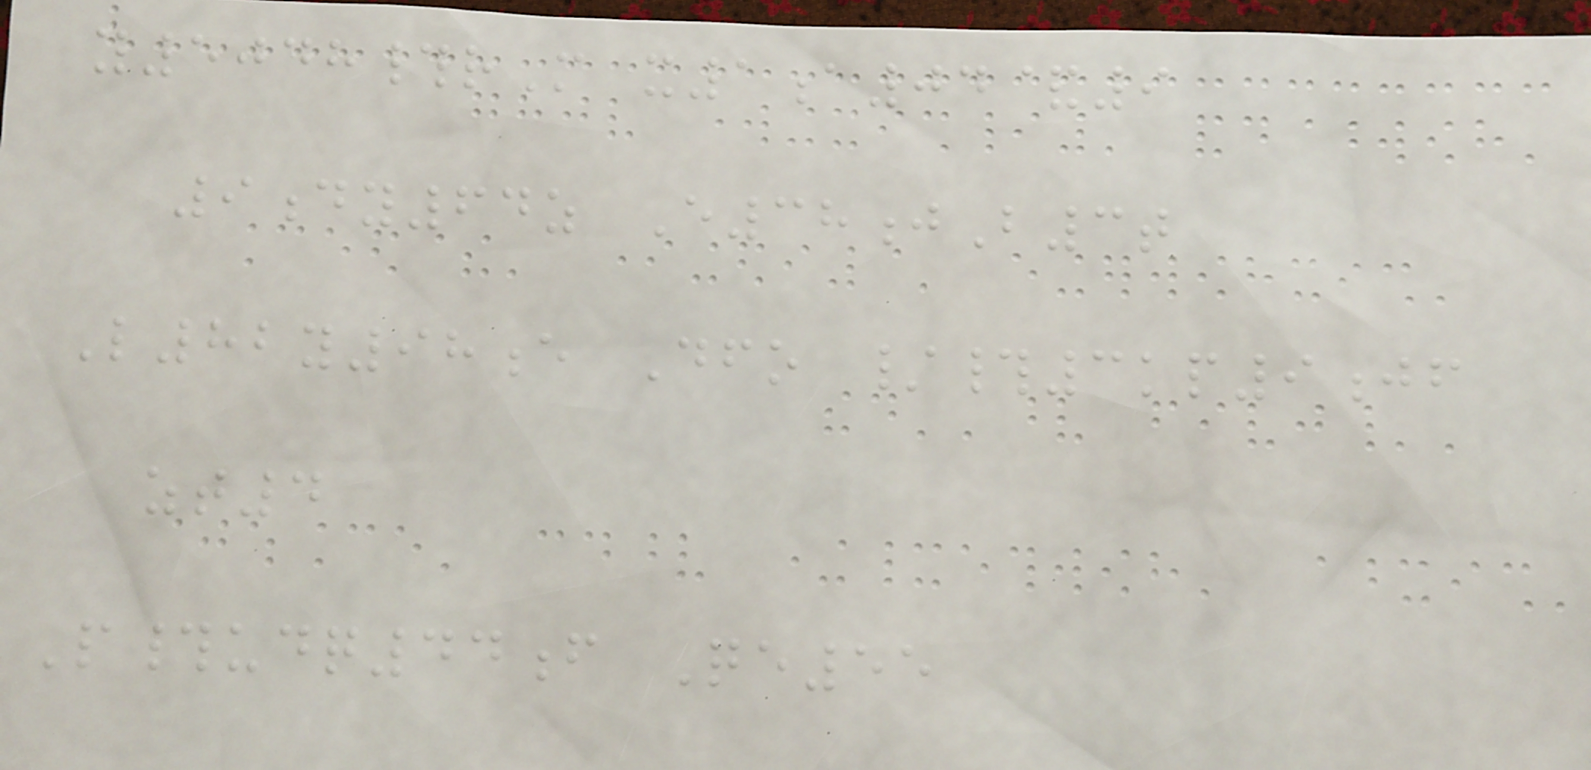y5048#rM x1a04&9
9dy64z E38jB3t
L82y98e Dfo /#3kp9jf
zt4
P#udq44f Qe55
